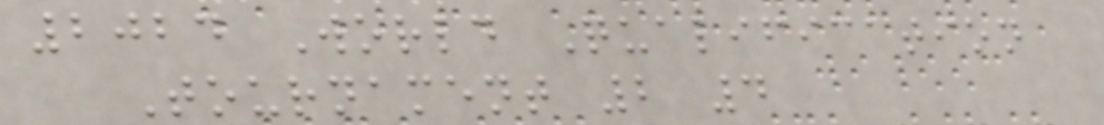2024 World Qualification
Tournament 2 4
